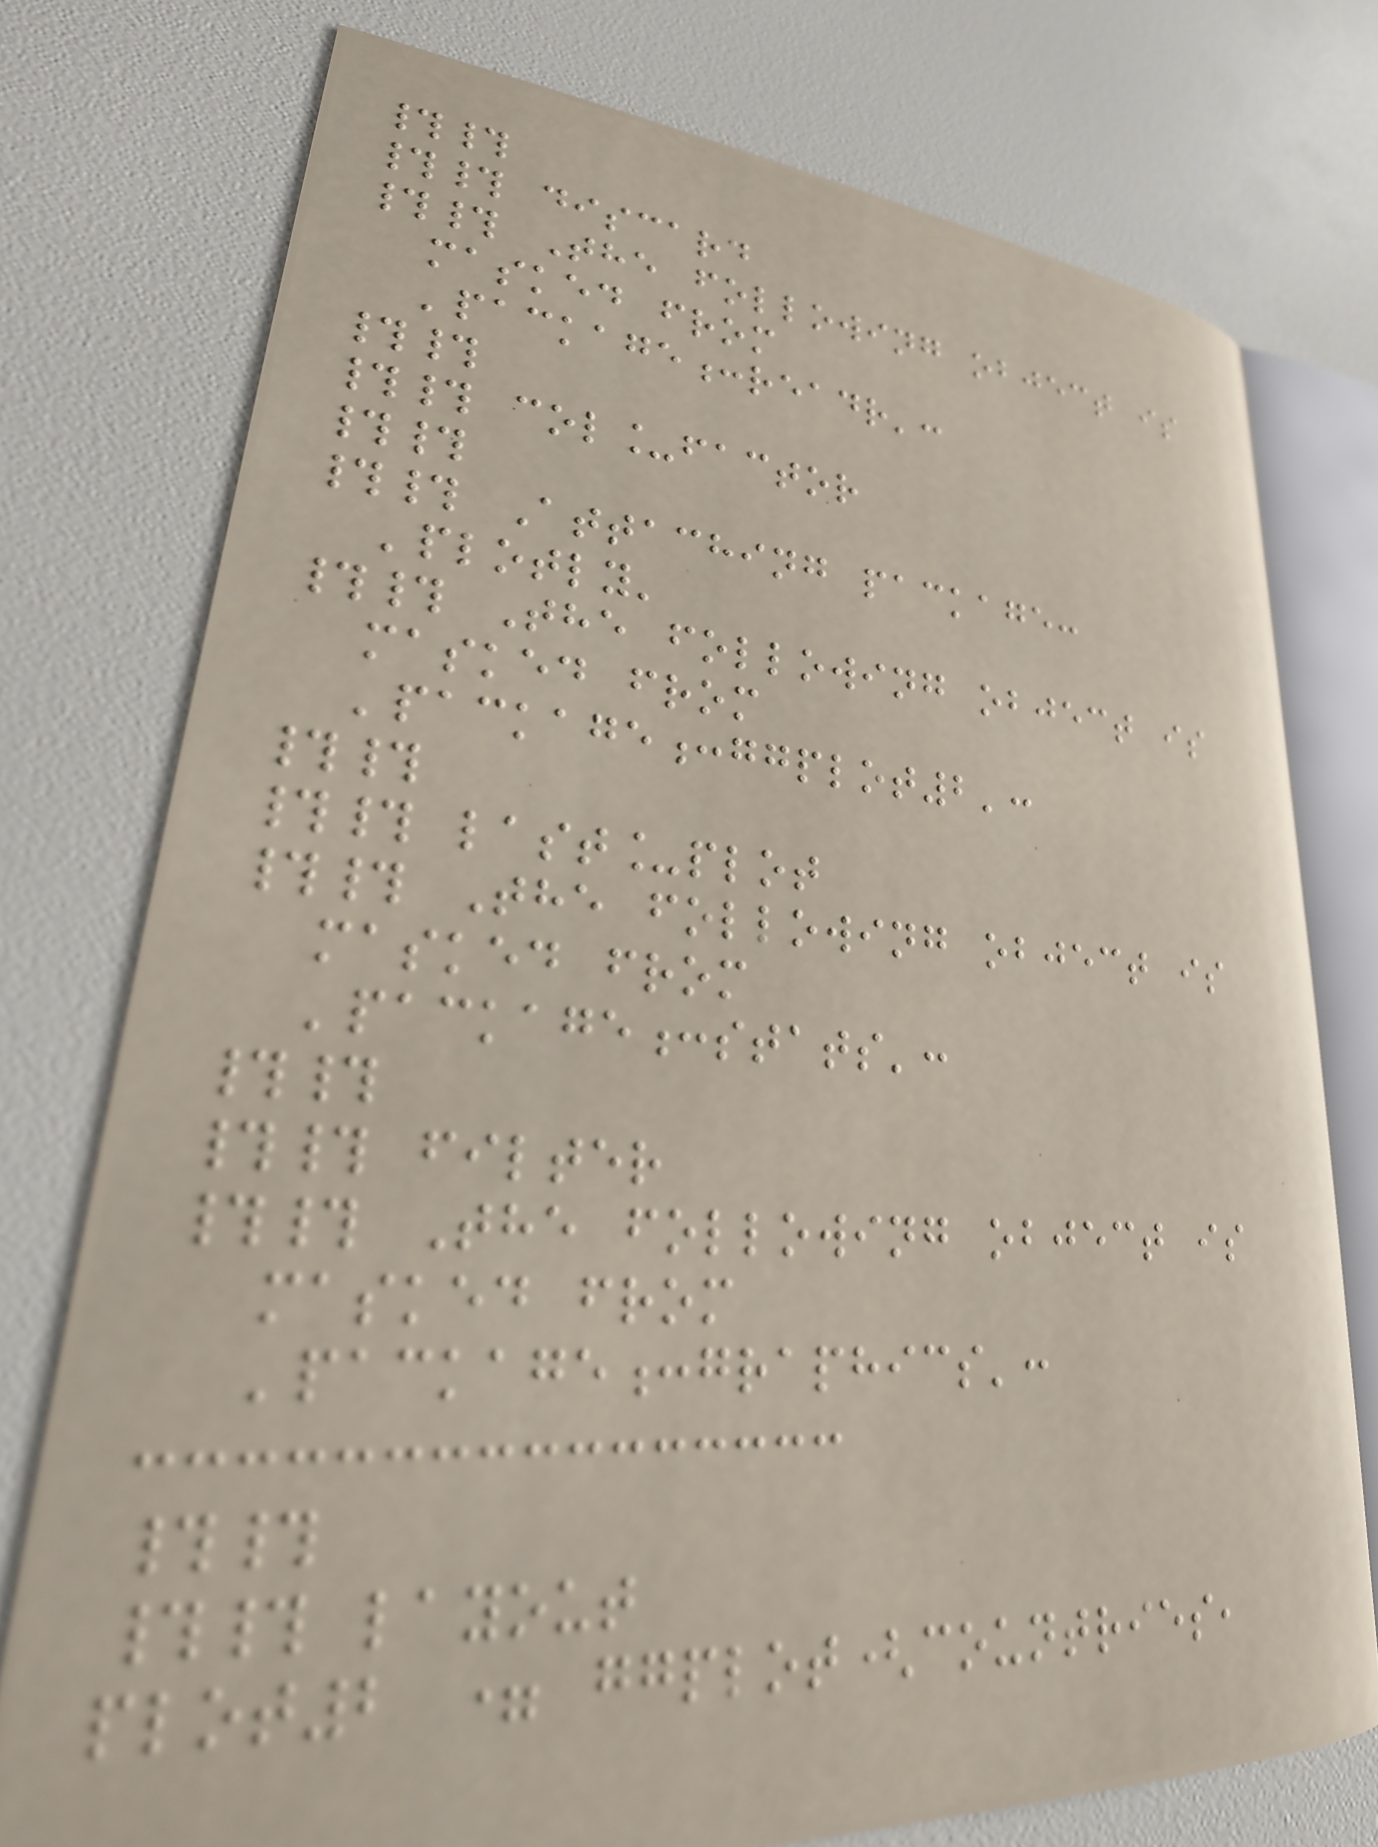##
## discard
## The following object is
masked from
'package:readr':
##
## col_factor
##
## Attaching package:
'plotly'
## The following object is
masked from
'package:ggplot2':
##
## last_plot
## The following object is
masked from
'package:stats':
##
## filter
## The following object is
masked from
'package:graphics':
##
## layout
plot2 = ggplot(countries,
